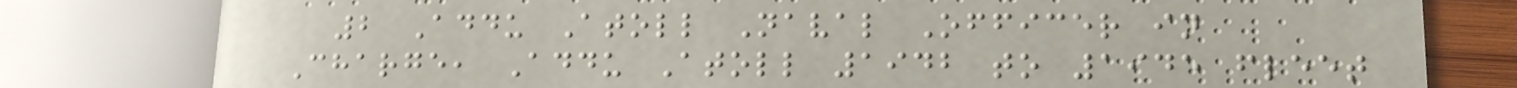2 Addu Atoll Naval Officer in
Charge, Addu Atoll 1942 to 1945 fleet
